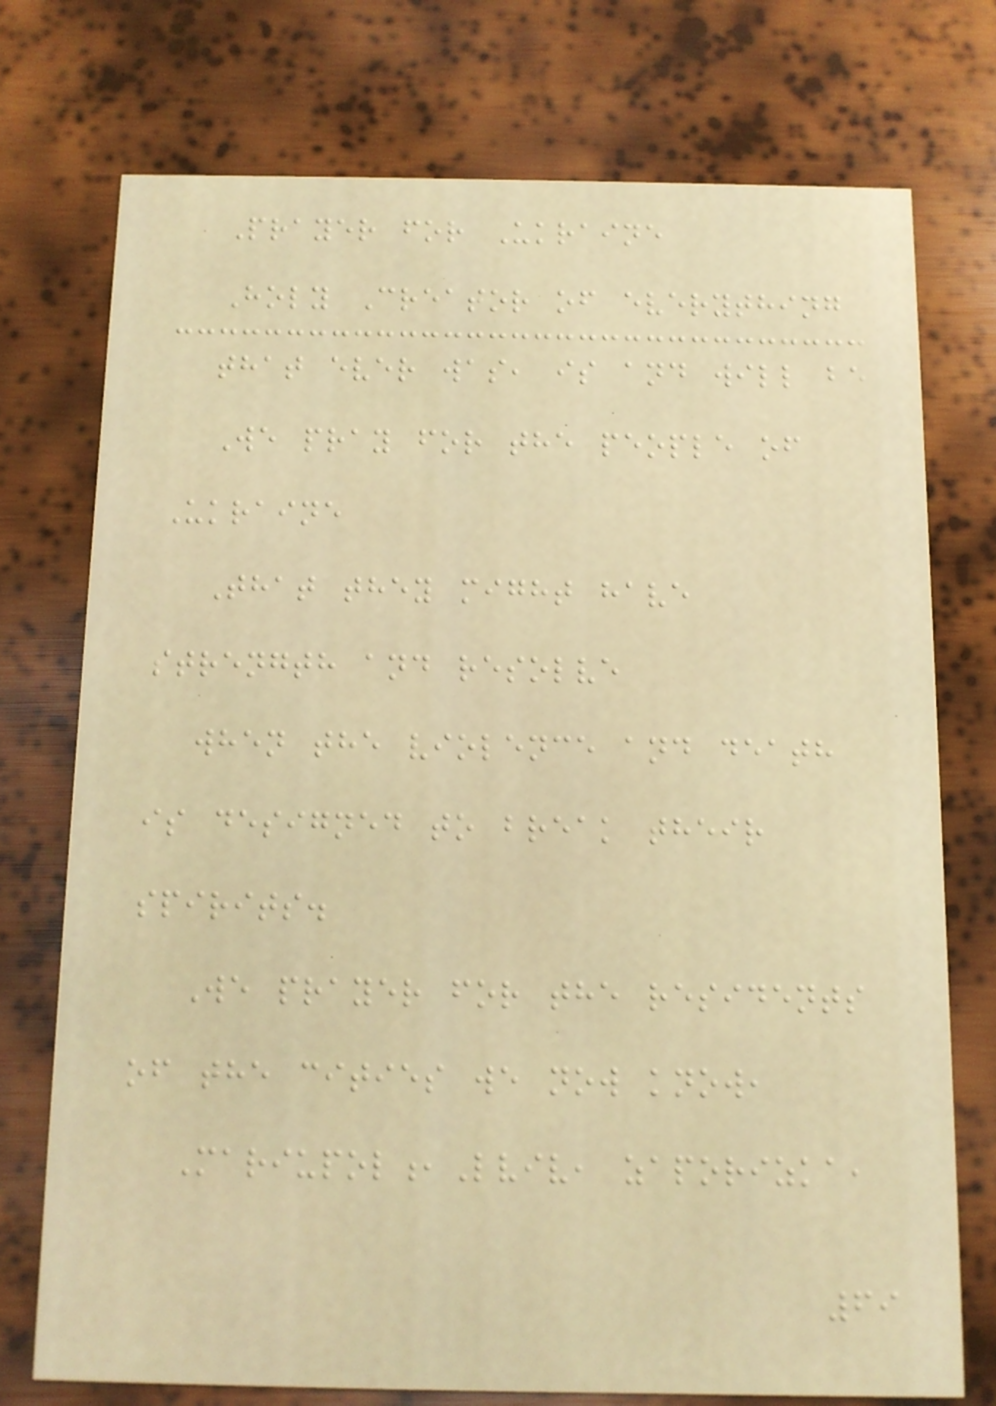Prayer for Ukraine
Holy Creator of everything
that ever was, is and will be
We pray for the people of
Ukraine
That they might have
strength and resolve
when the violence and death
is designed to break their
spirits.
We prayer for the residents
of the cities we now know,
Mariupol,Lviv, zaporizka,
69
